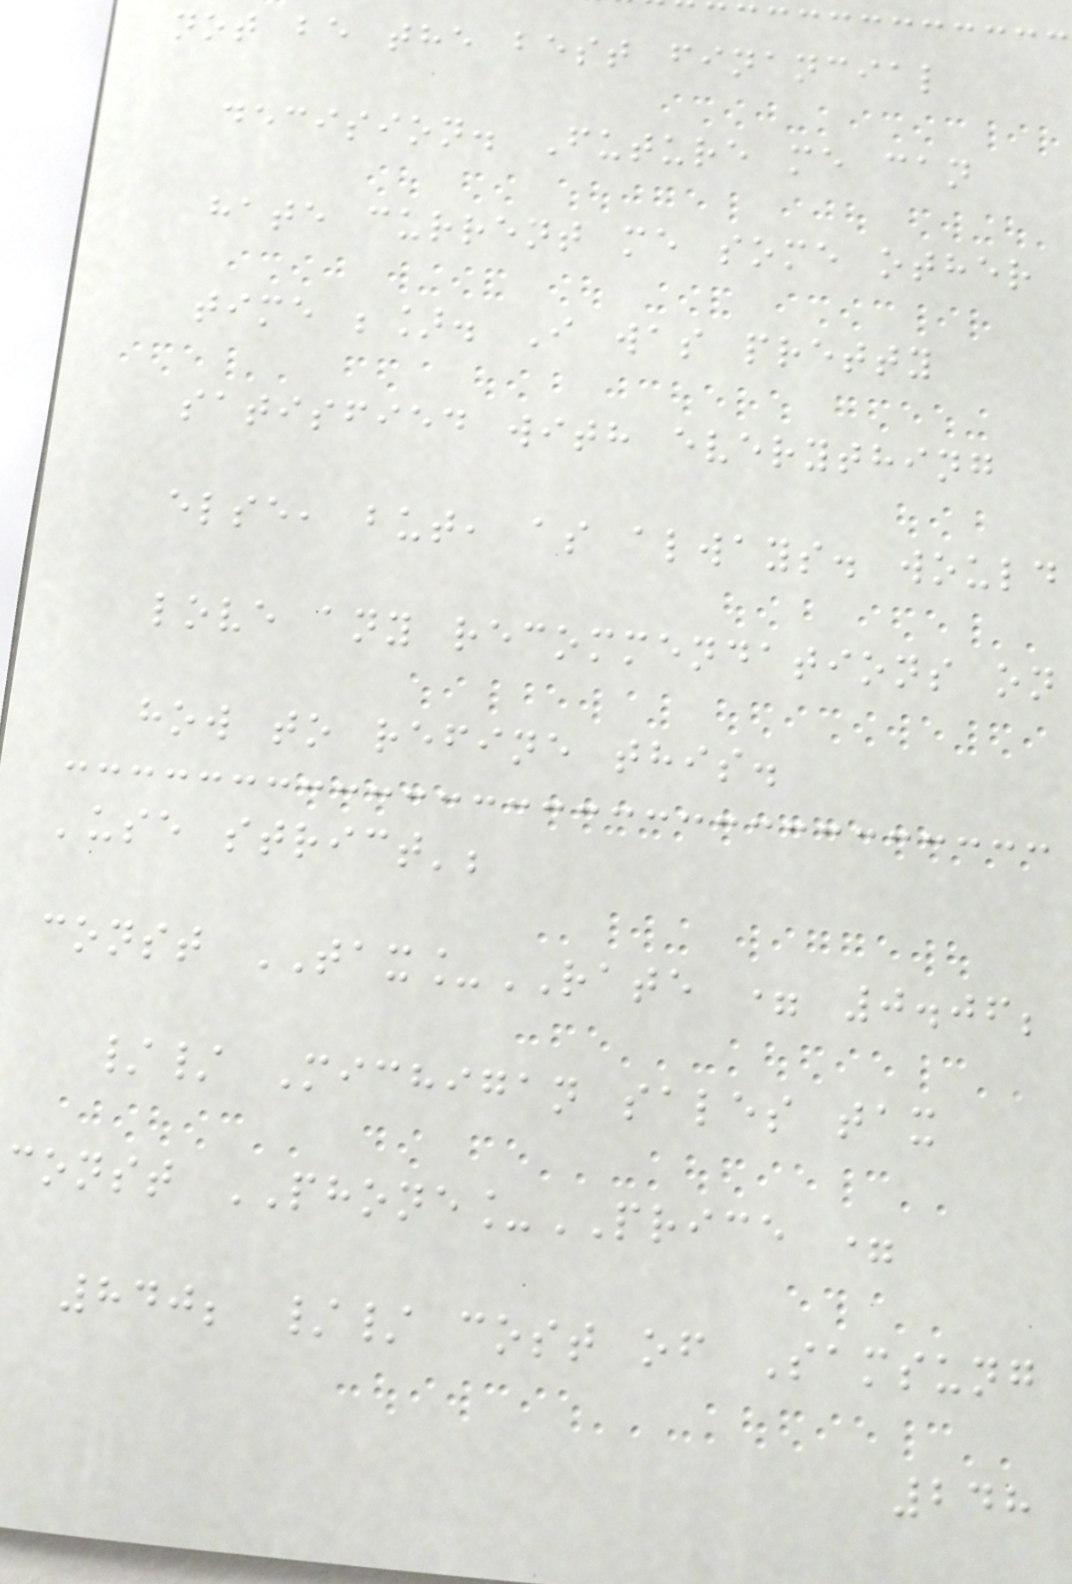not be the best financial
decision. Future me can
hate current me some other
time ;]. I was pretty
satisfied with everything
else, but, as always. would
love any recommendations on
how to refine this.
'use strict';
const TAX_RATE = 0.06;
// Michigan sales tax
const PHONE_PRICE =
840; // cost of Samsung
248
